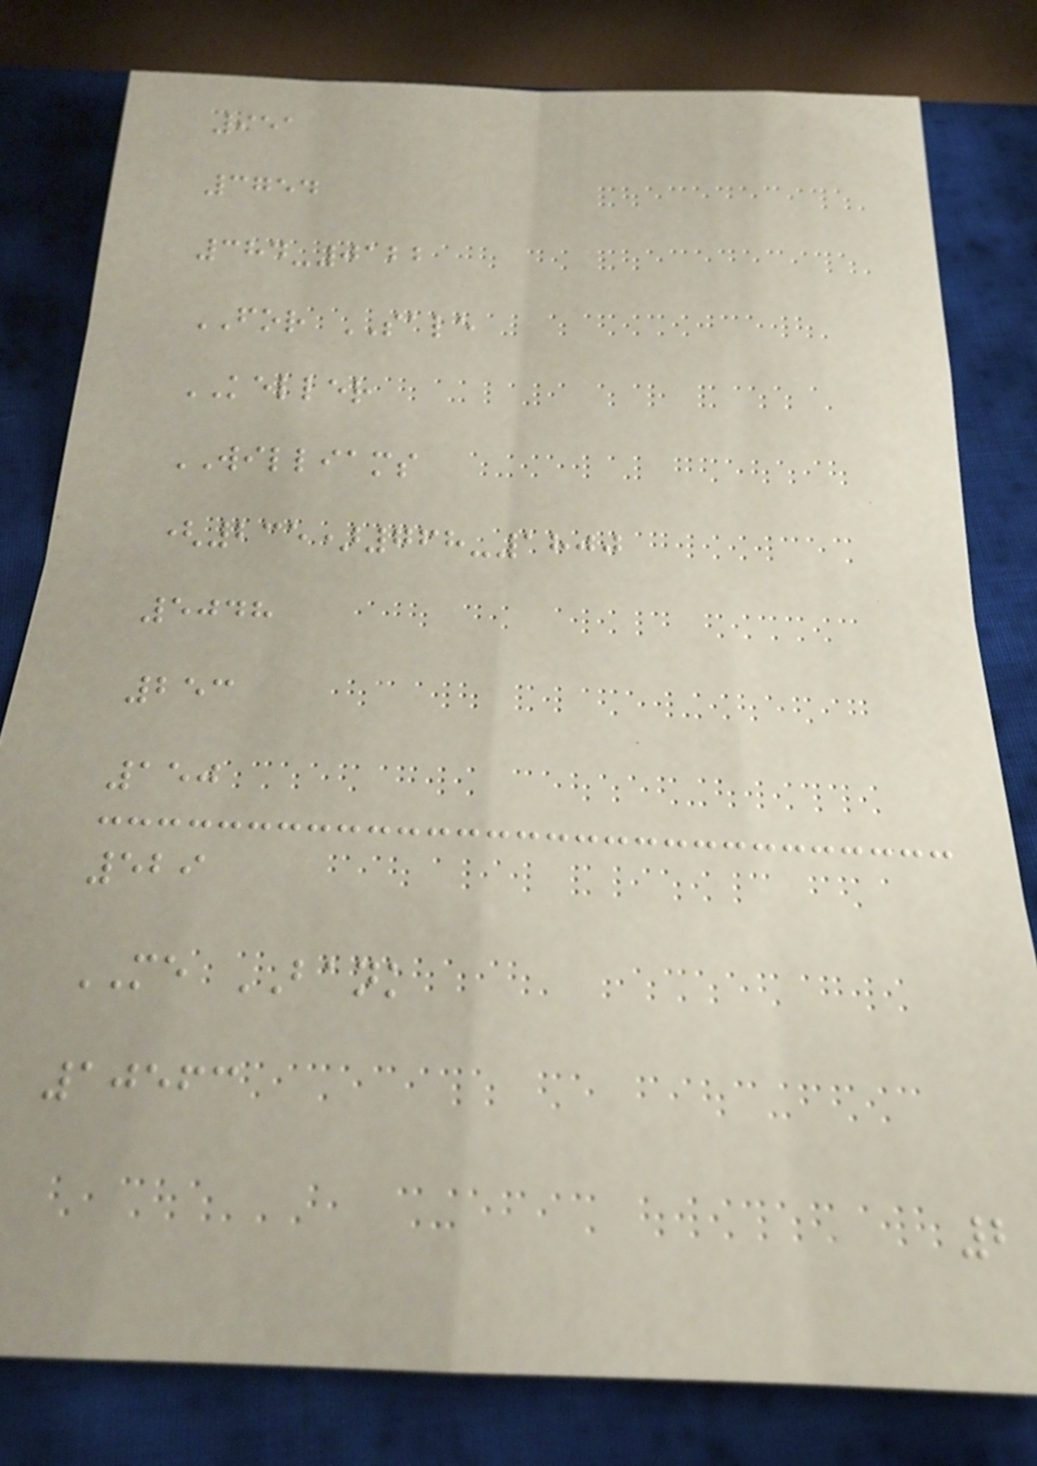951
3754
384-0122
FOR SALE
KELLER
WILLIAMS
(235)768-1800
5048
253
150
529
ME BANK
10563
2
